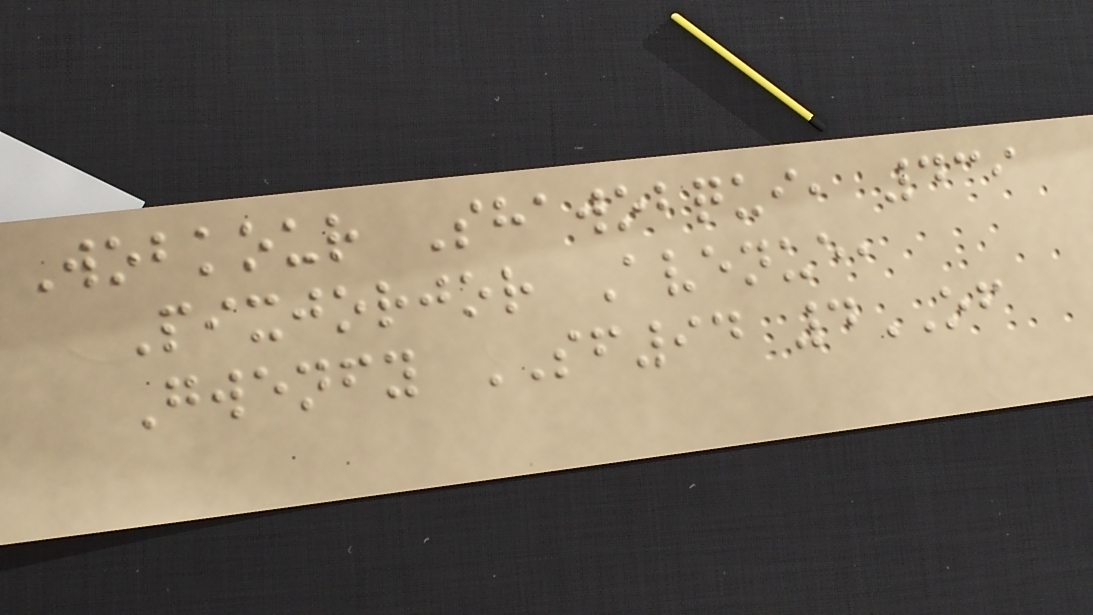Wobkour Shawobqui, 439
Pixjorjor Avenue,
Gwenfy SF94 4OF
